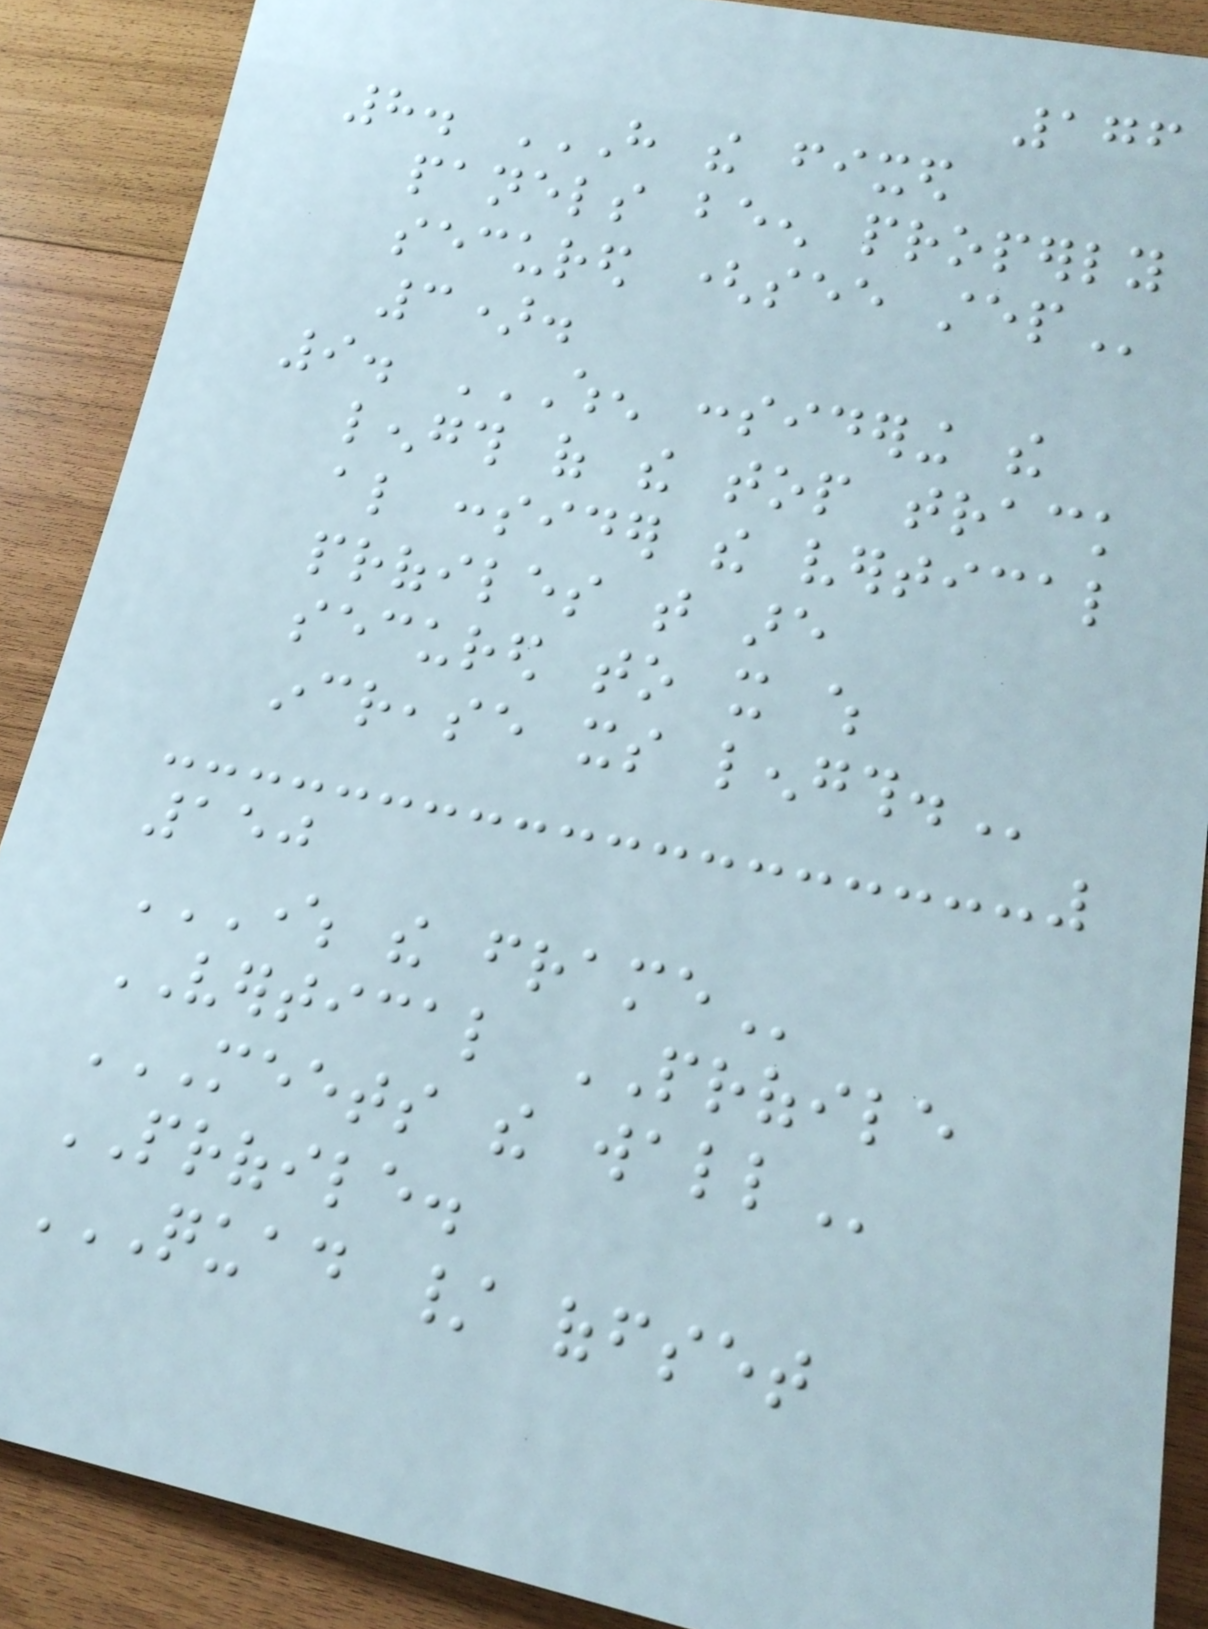176
8. HAVE THE FIXED
PANELS BEEN PROPERLY
SECURED (SEE STEP
3).
9. WHEN CONSIDERING THE
LENGTH OF THE TOP TRACK
ALSO CONSIDER THE VERTICAL
PROFILES THAT ARE
SECURED TO IT WHICH
INCREASE ITS LENGTH.
150
WHERE THE FRAME
VERTICAL PROFILE
MEETS THE WALL
PROFILE.
QUAD / OFFSET
